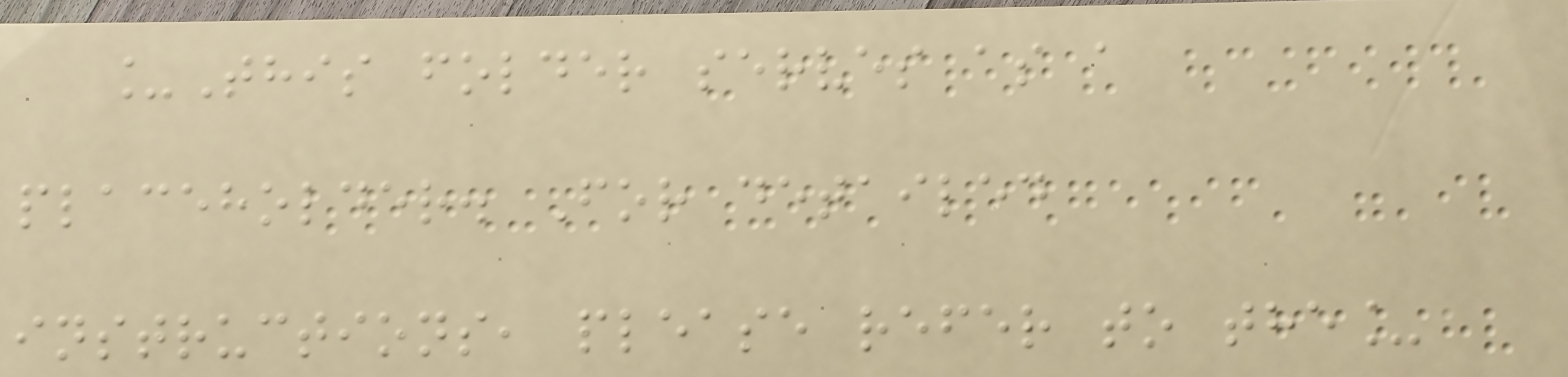_This folder serves as a
placeholder. For detailed
instructions, please refer to the_
